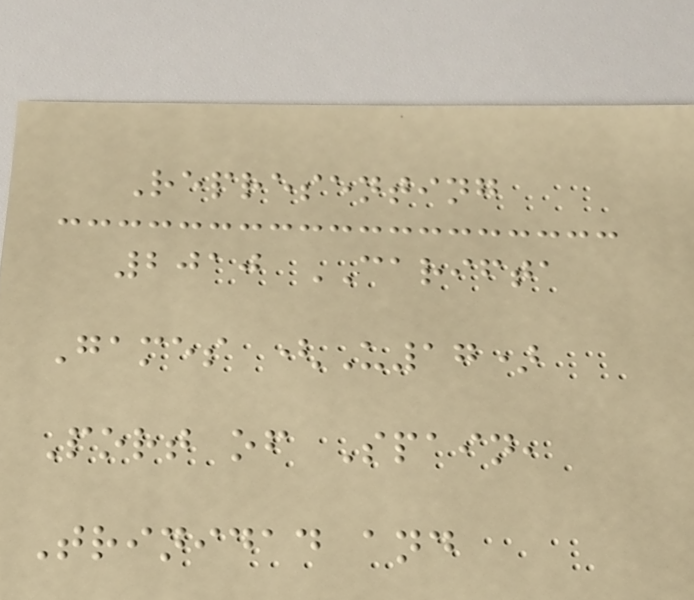Representing
2010 CARIFTA
Games (U17)
Port of Spain,
Trinidad and
